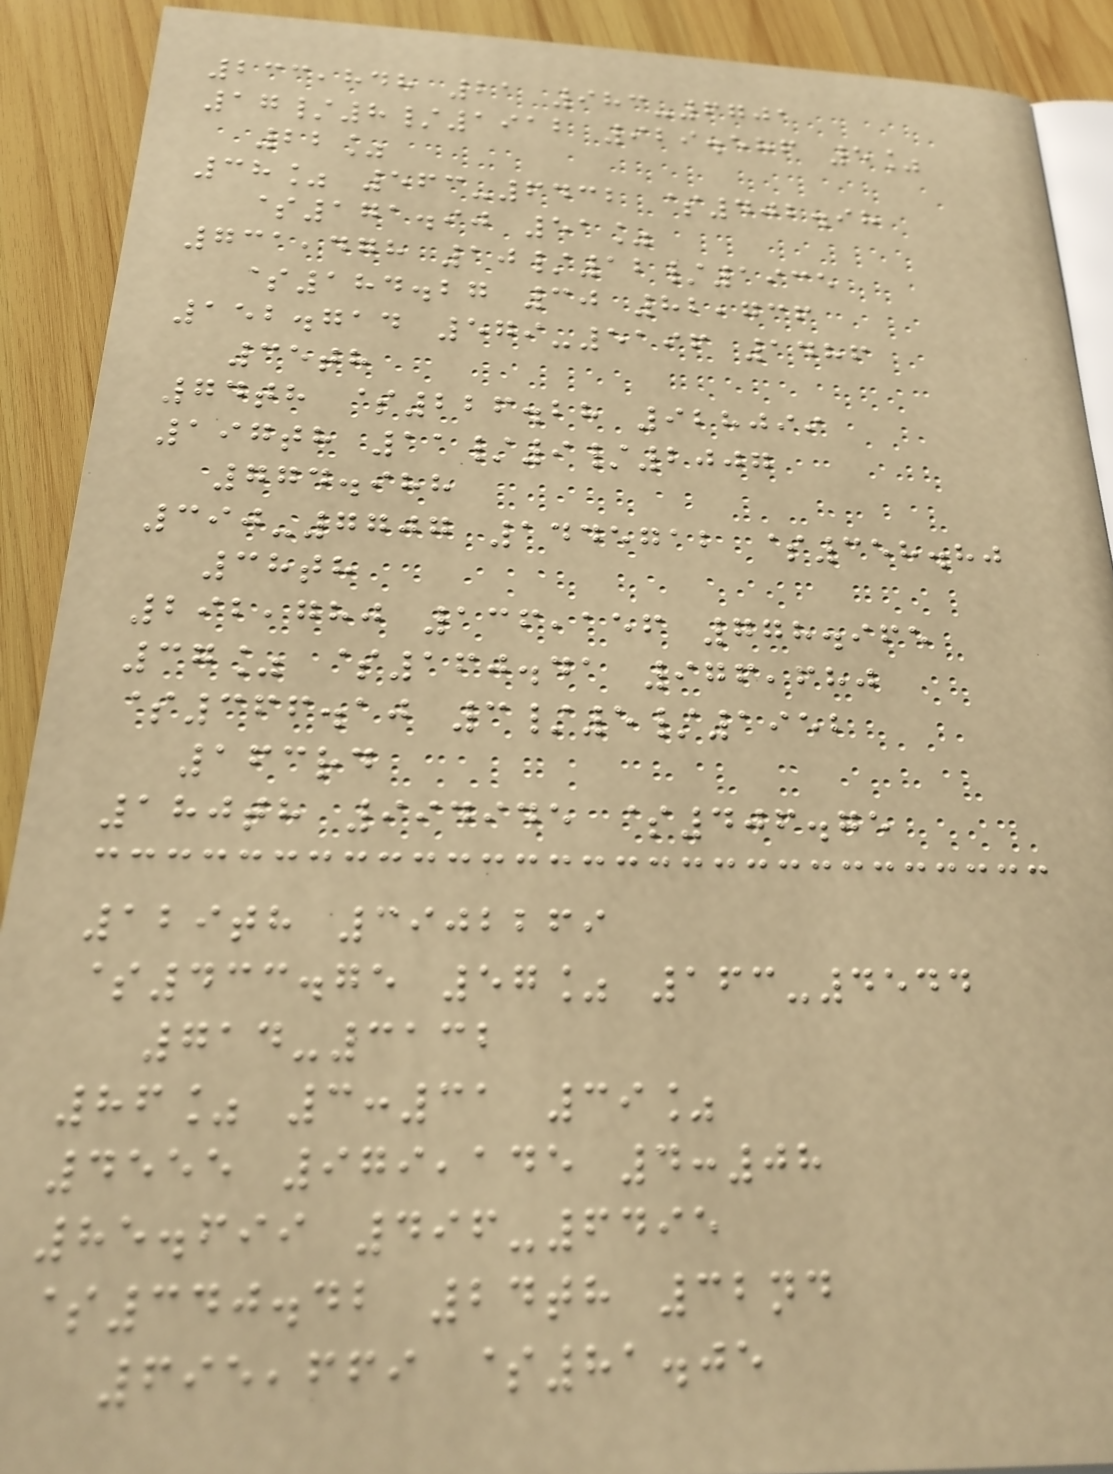233,848 21 983-6701
17/8/1912 929.586 5%
22%
38% 563-6432 $402.98
$171.90 51%
731,478 10/12/1935
$184.27 30 82,736
152.714 579-5196 1486
35th
74th $226.28 928099
197th 11/9/2007
774.988
390-7707 1445712 $358.80
38th
292,780 136,156 778.965
37% $160.41 976,680
$366.10 3/5/1952
163rd
180th 994945 $406.75
129th 3902269
$433.75 57% 163-4544
714-3132
86% 3:31 39%
4555 979,145 4:08
85.699 496-6495
$340.42 24th 32nd
695,669 $81.05
